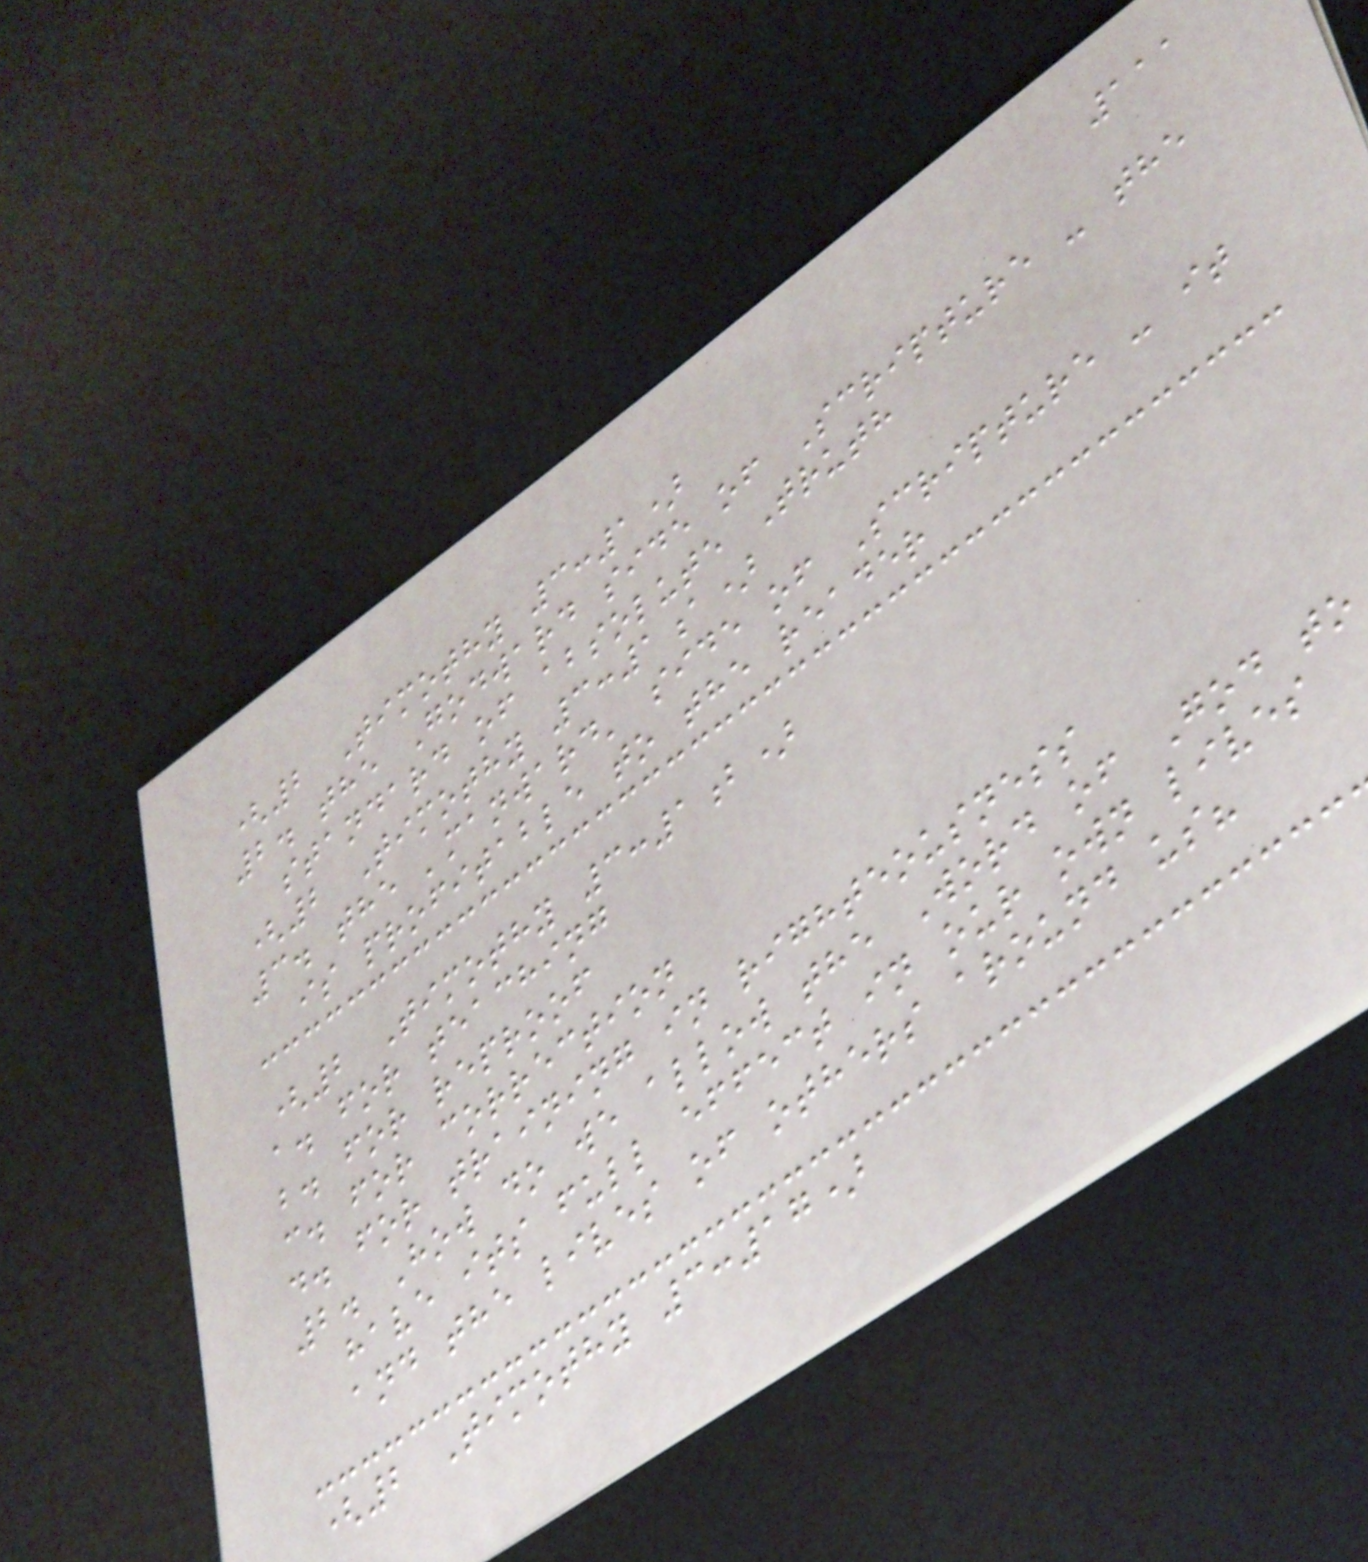111
(2 Timothy 3:1)
2. the Godward side of Scripture - the
standard of absolute Truth
(2 Timothy 3:1a)
3. the 'manward' side of Scripture - it
is profitable to the reader
(2 Timothy 3:1b)
a. for teaching
b. for reproof
c. for correction
d. for training in righteousness
2. How do we allow the Word of God to
have its full effect in our own lives
and the lives of others around us?
(2 Timothy 3:17)
